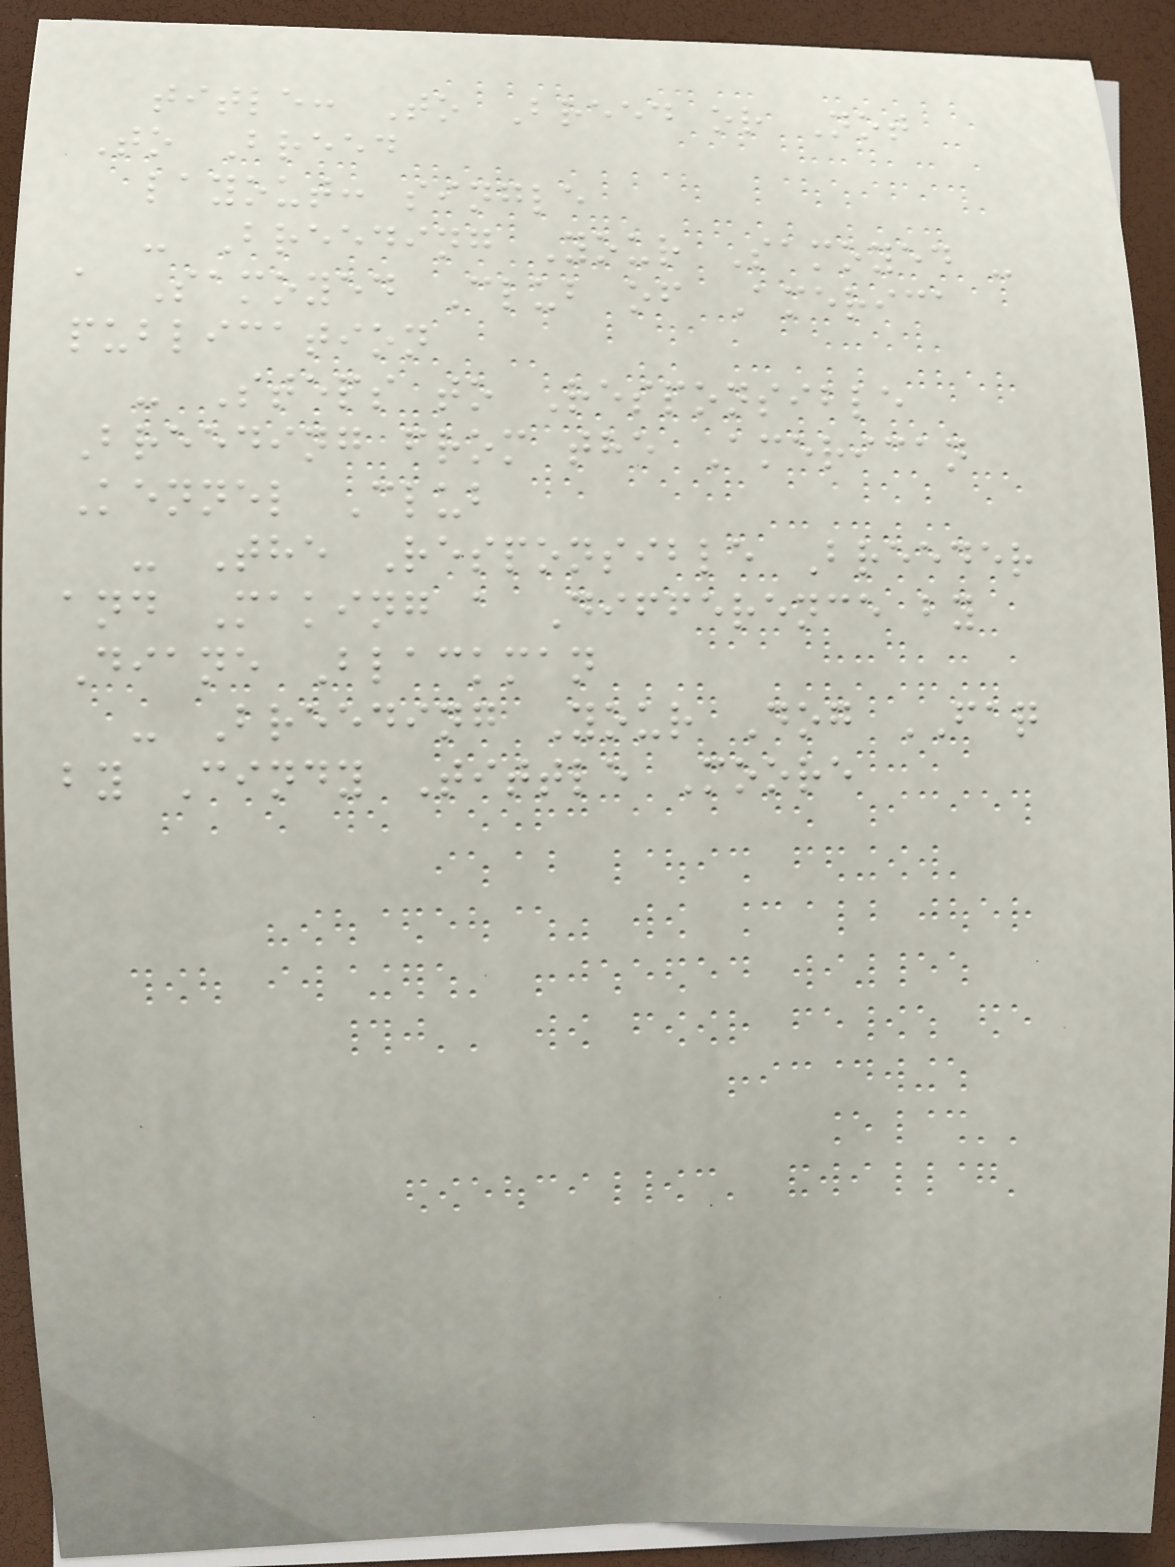title: To Breed or Not
To Breed
layout: single
- Breeding Your Samoyed -
a Samoyed Club of America
publication
- Steps to Responsible
Breeding from the American
Kennel Club
- The Responsible Breeder
and Making a Difference by
Diane Blackman
- Breeding Your Dog FAQ
by Cindy Tittle Moore
